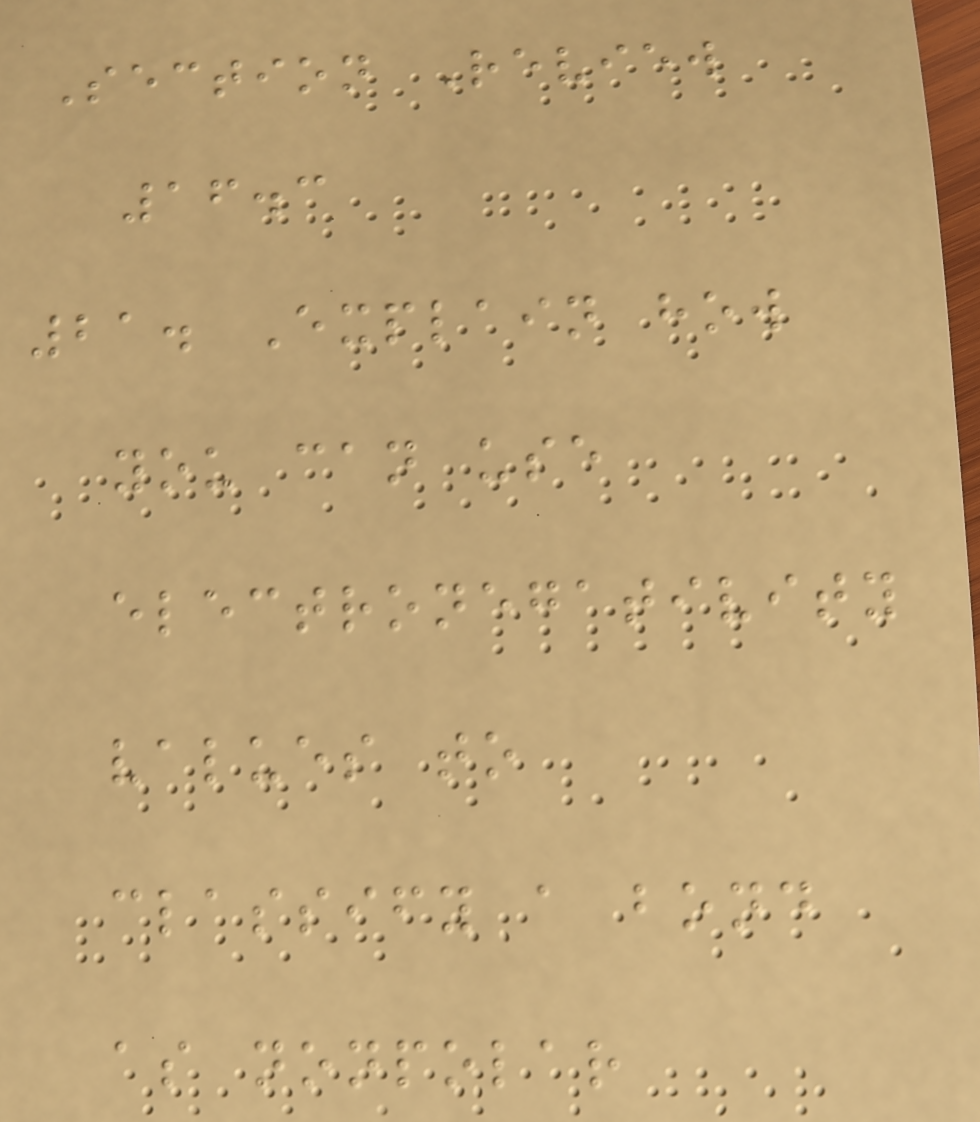Section Review
16.3
21. Explain how
you can use
electronegativity
values to
classify a bond
as nonpolar
